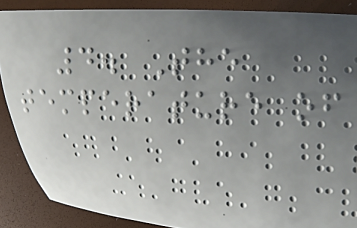4. The
temperature of
